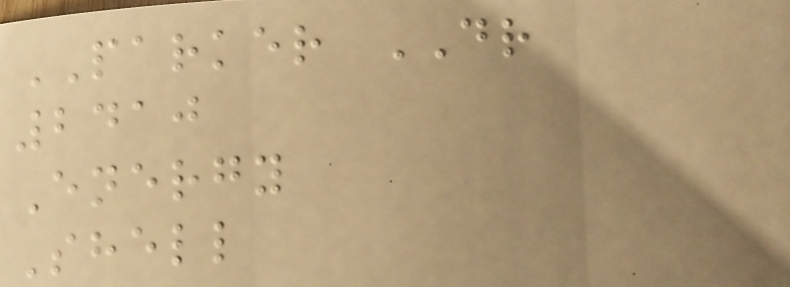PARKER DR
2410
Energy
Shell
